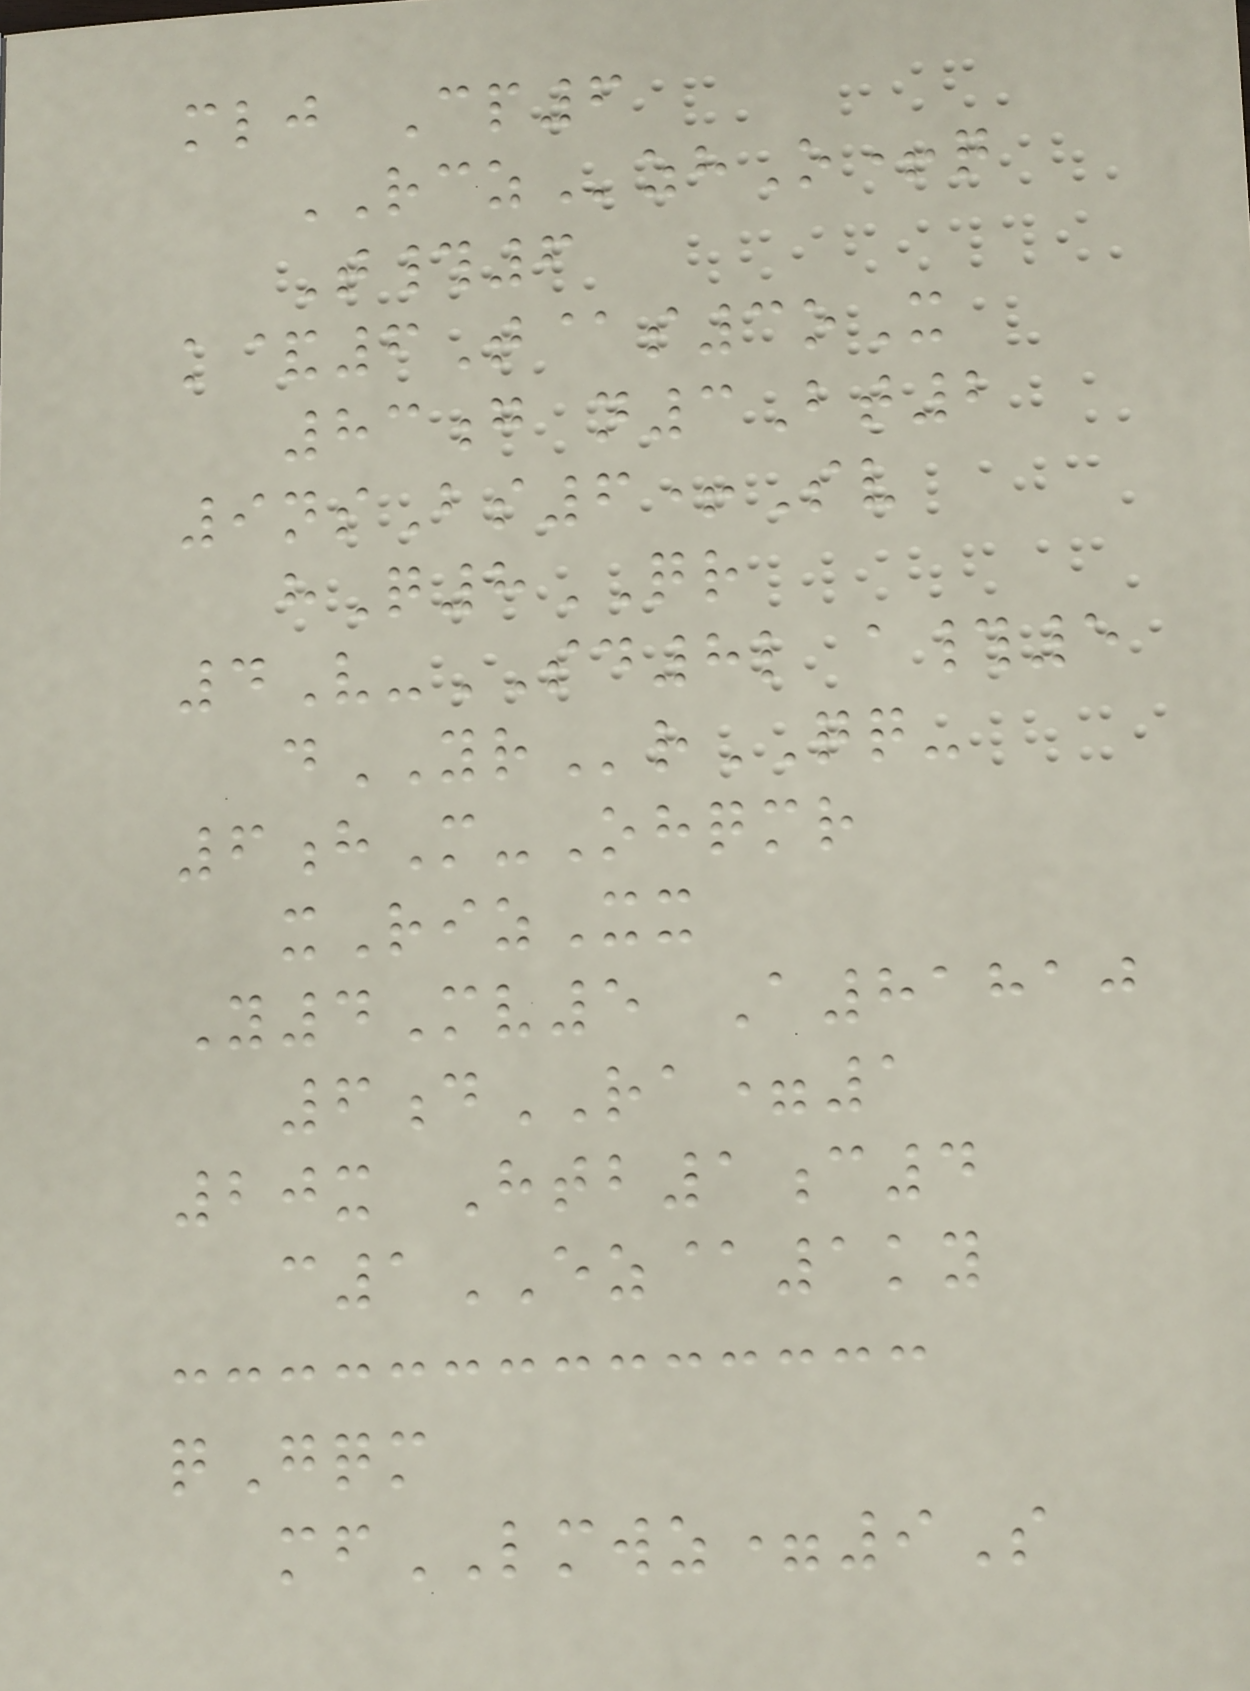mlj Cp6
RCZzhO+q
T#6
k&6T@s3oX
83g n3Bt2
9nsBs6+Sv
hQ8QR
4V-SD8l a#5
dYRrQQ-
6hM-Ohqmr
xRizXx
Y4Mv5 A81810
6dRA=1
20x Htb1c4
c1EZ@1ky
qGqm
mfLMWZ=9S
